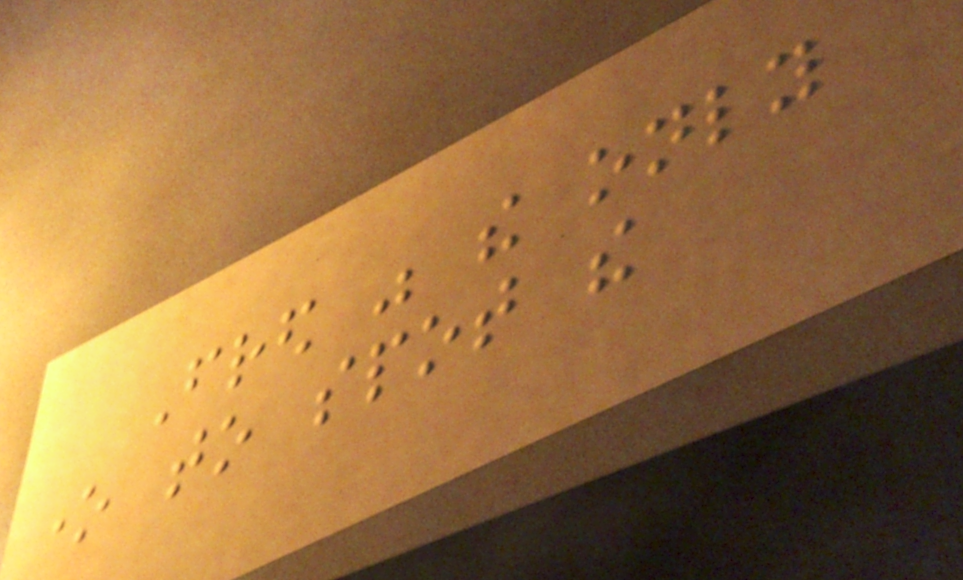Fred was the only
one to spot the
